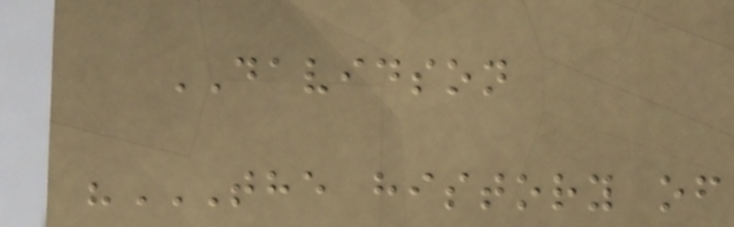DAVIDSON
"THE HISTORY OF
